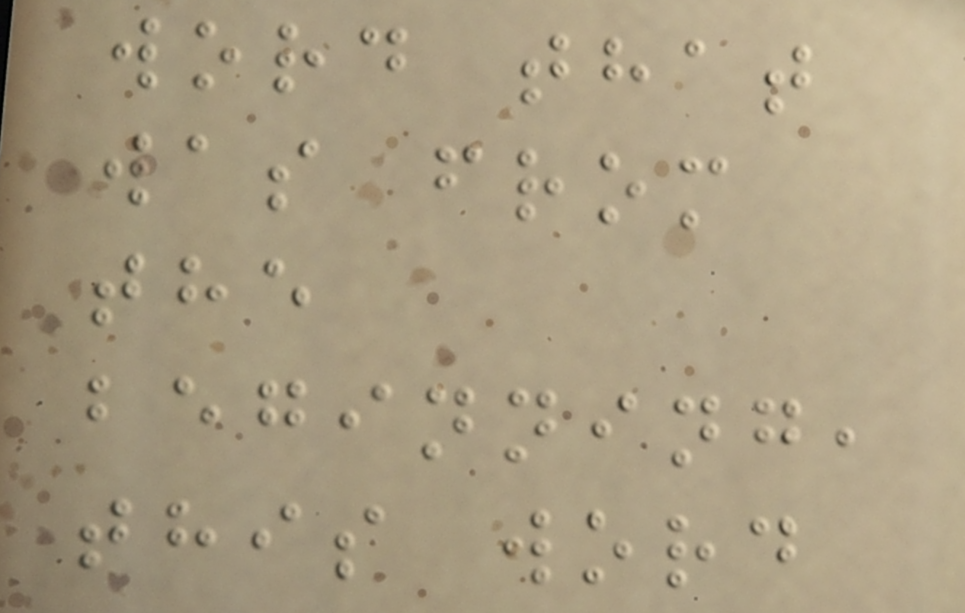word that
was from
the
beginning,
this word
